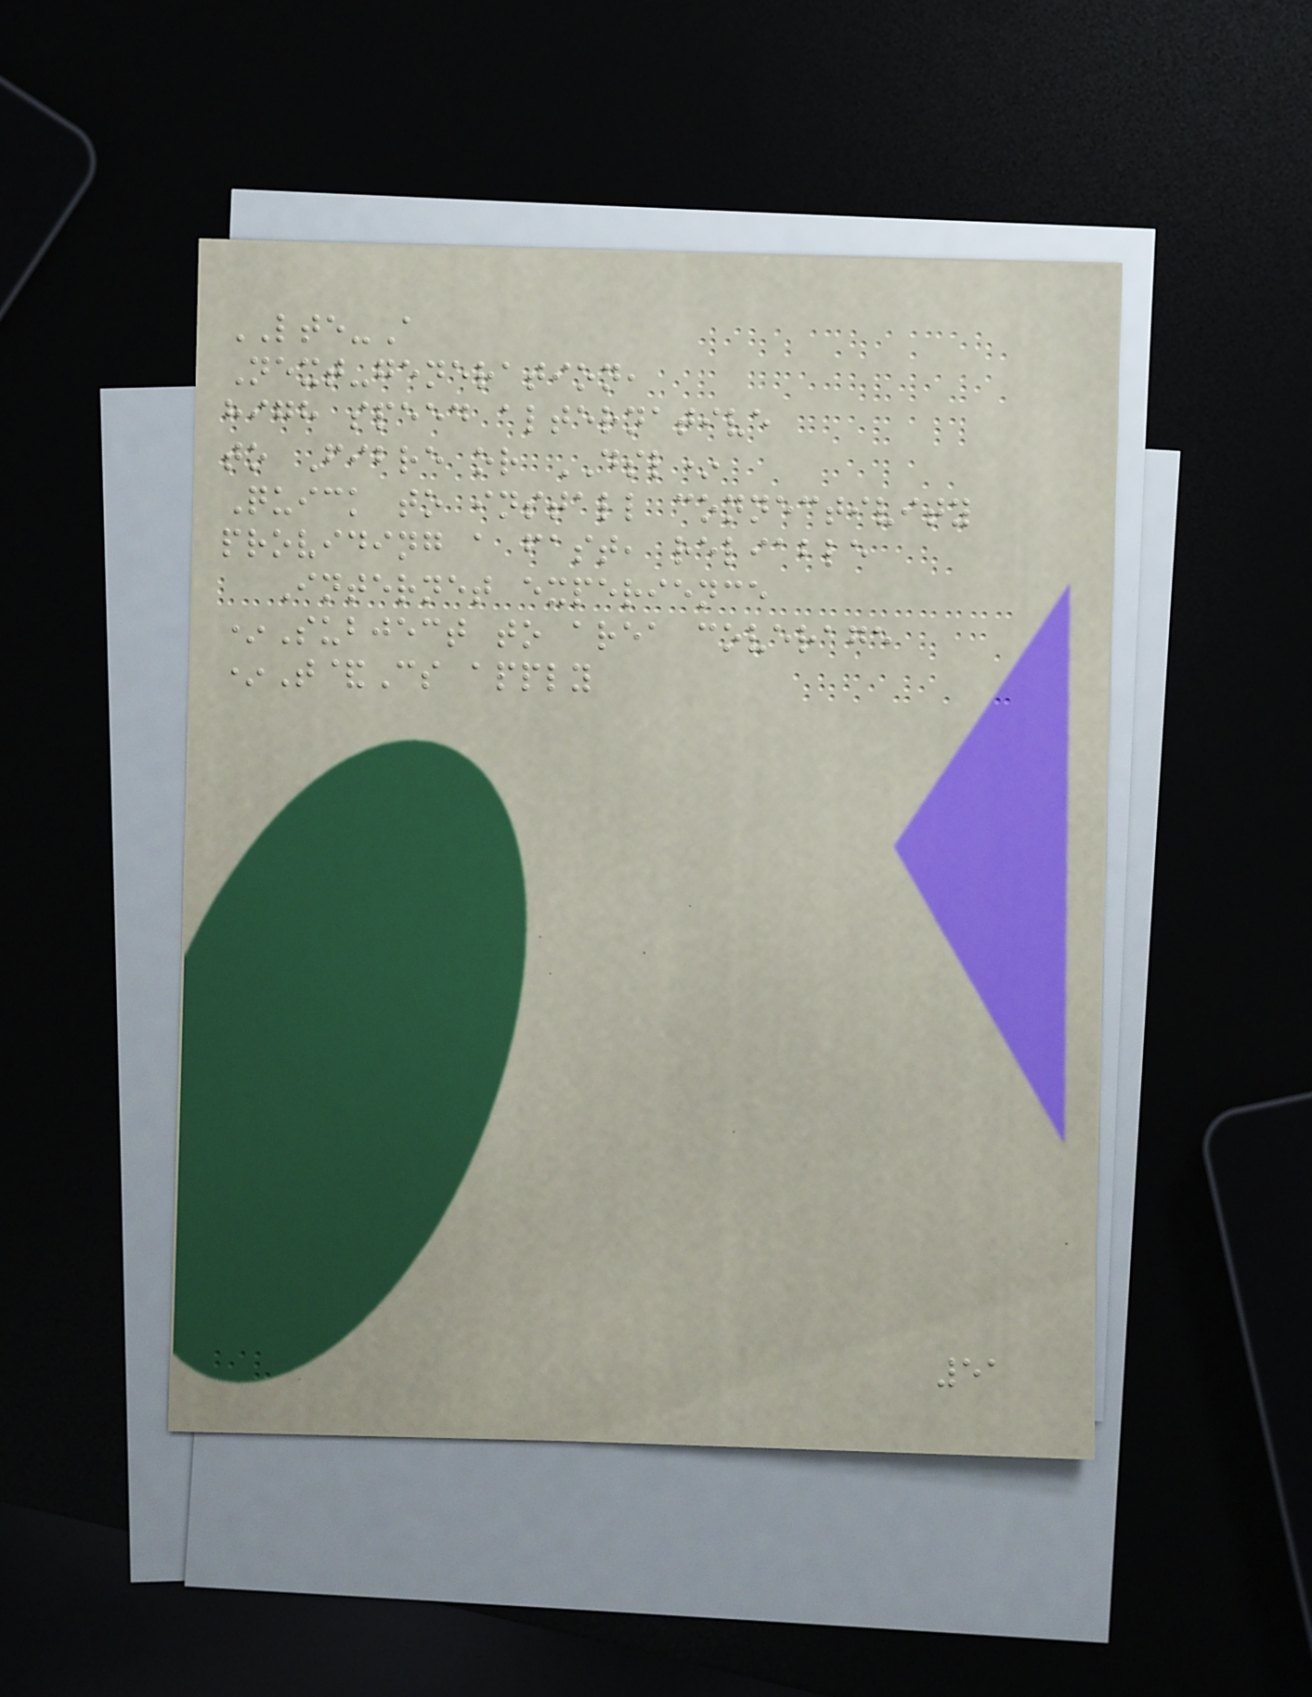LTE-A
Next-generation,
high speed alternative
to Fibre or DSL*
Quick to install connectivity
providing a fast, reliable
Internet experience
*Subject to area coverage
*T&Cs apply
51
